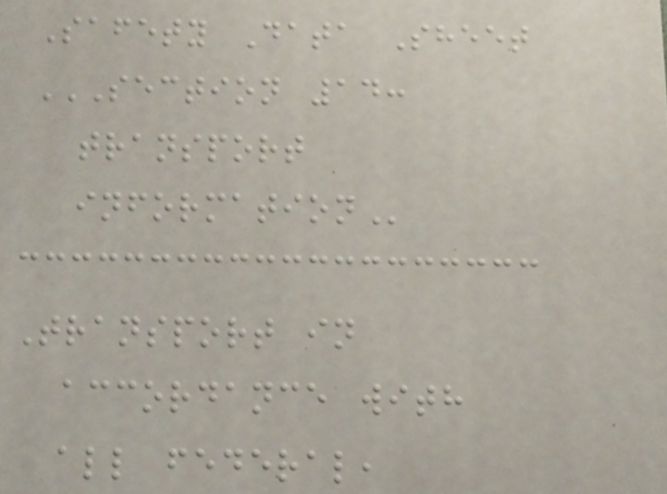Safety Data Sheet
SECTION 14:
TRANSPORT
INFORMATION
Transport in
accordance with
all federal,
